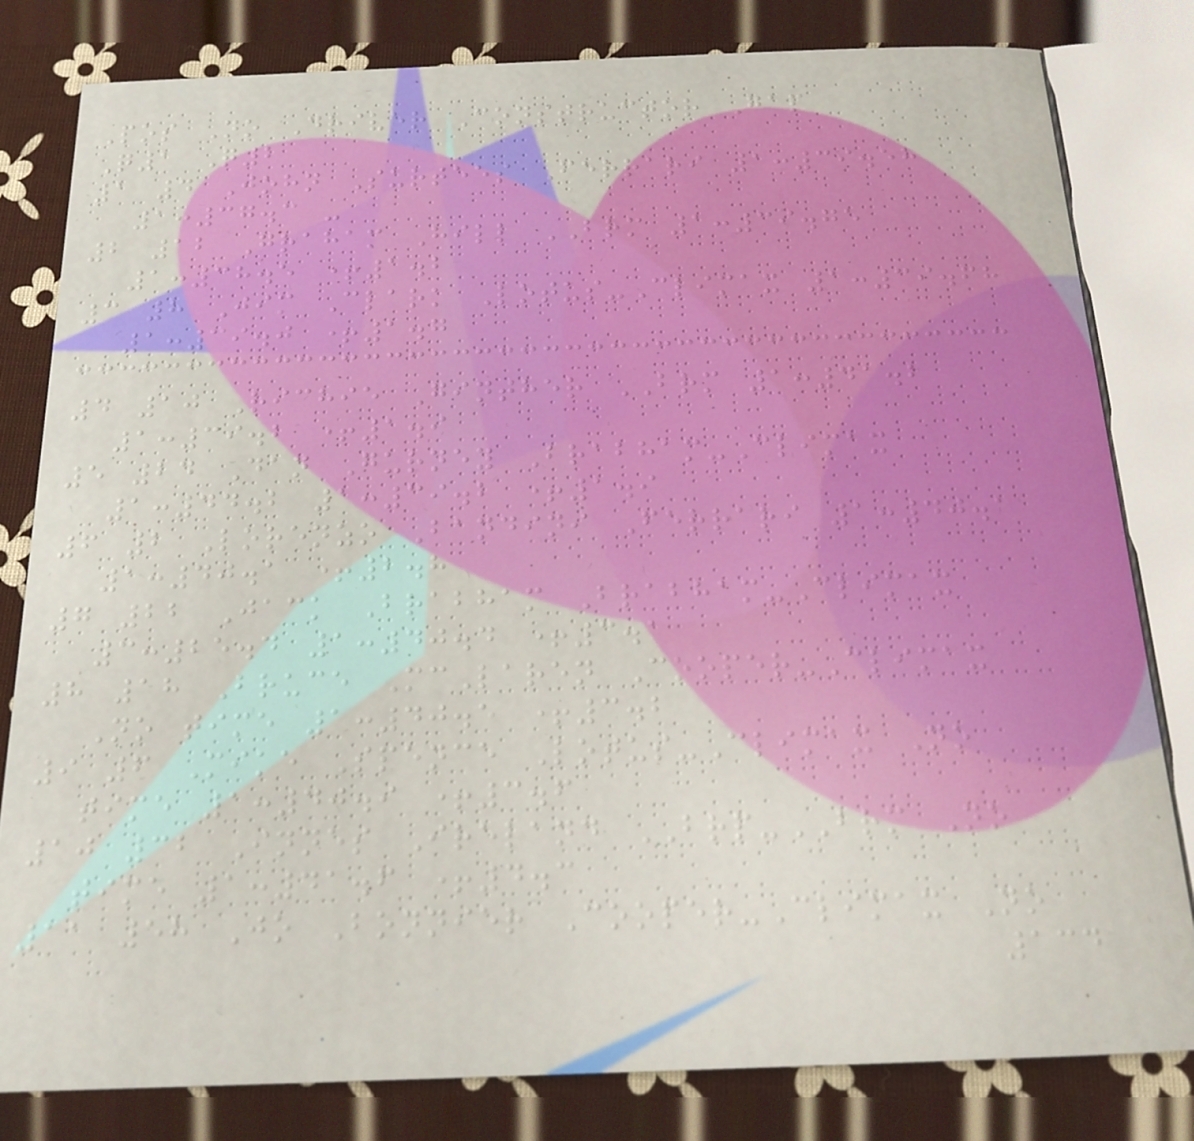Pos No Driver Constructor Gap
Q1 Q2
1 4 John Surtees Ferrari 1:39.58
1:37.3 -
2 12 Graham Hill BRM 1:39.75
1:38.5 +1.2
3 8 Jim Clark Lotus-Climax 1:39.68
1:39.0 +1.7
4 10 Richie Ginther BRM 1:41.2
1:39.2 +1.9
5 24 Dan Gurney Brabham-Climax
1:44.2 1:39.2 +1.9
6 2 Lorenzo Bandini Ferrari 1:40.1
1:40.1 +2.8
7 22 Jack Brabham Brabham-Climax
3:25.4 1:40.4 +3.1
8 18 Bruce McLaren Cooper-Climax
No time 1:40.5 +3.2
9 6 Mike Spence Lotus-Climax No
time 1:40.9 +3.6
10 32 Innes Ireland BRP-BRM No
time 1:41.6 +4.3
11 58 Jo Bonnier Cooper-Climax No
134
